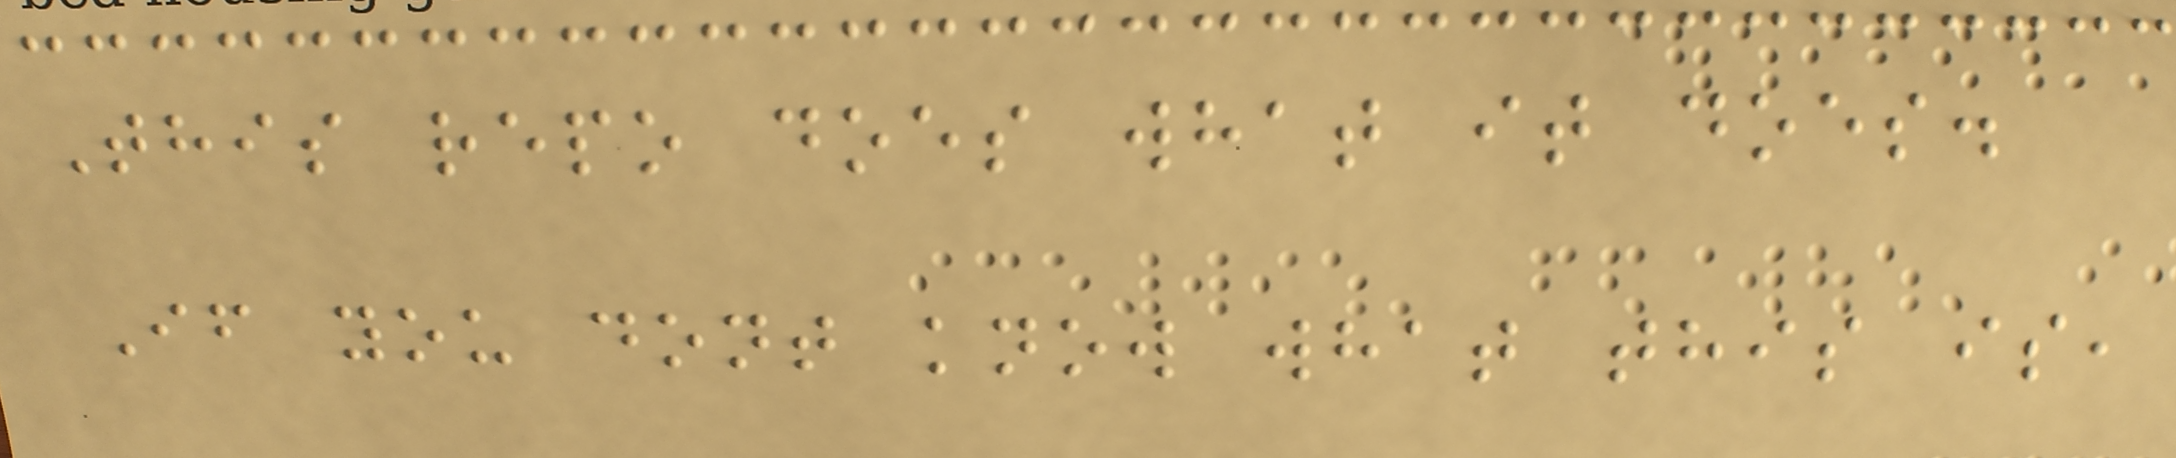This repo does what it does.
If you dont know what this is,
